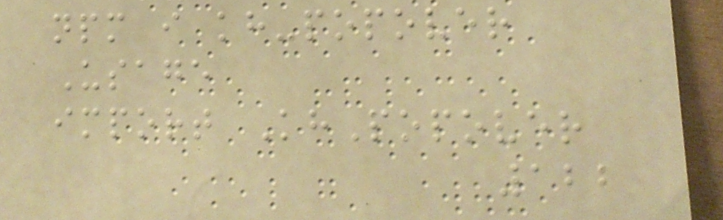npm i kh-popover
Usage
import KhPopover
122
